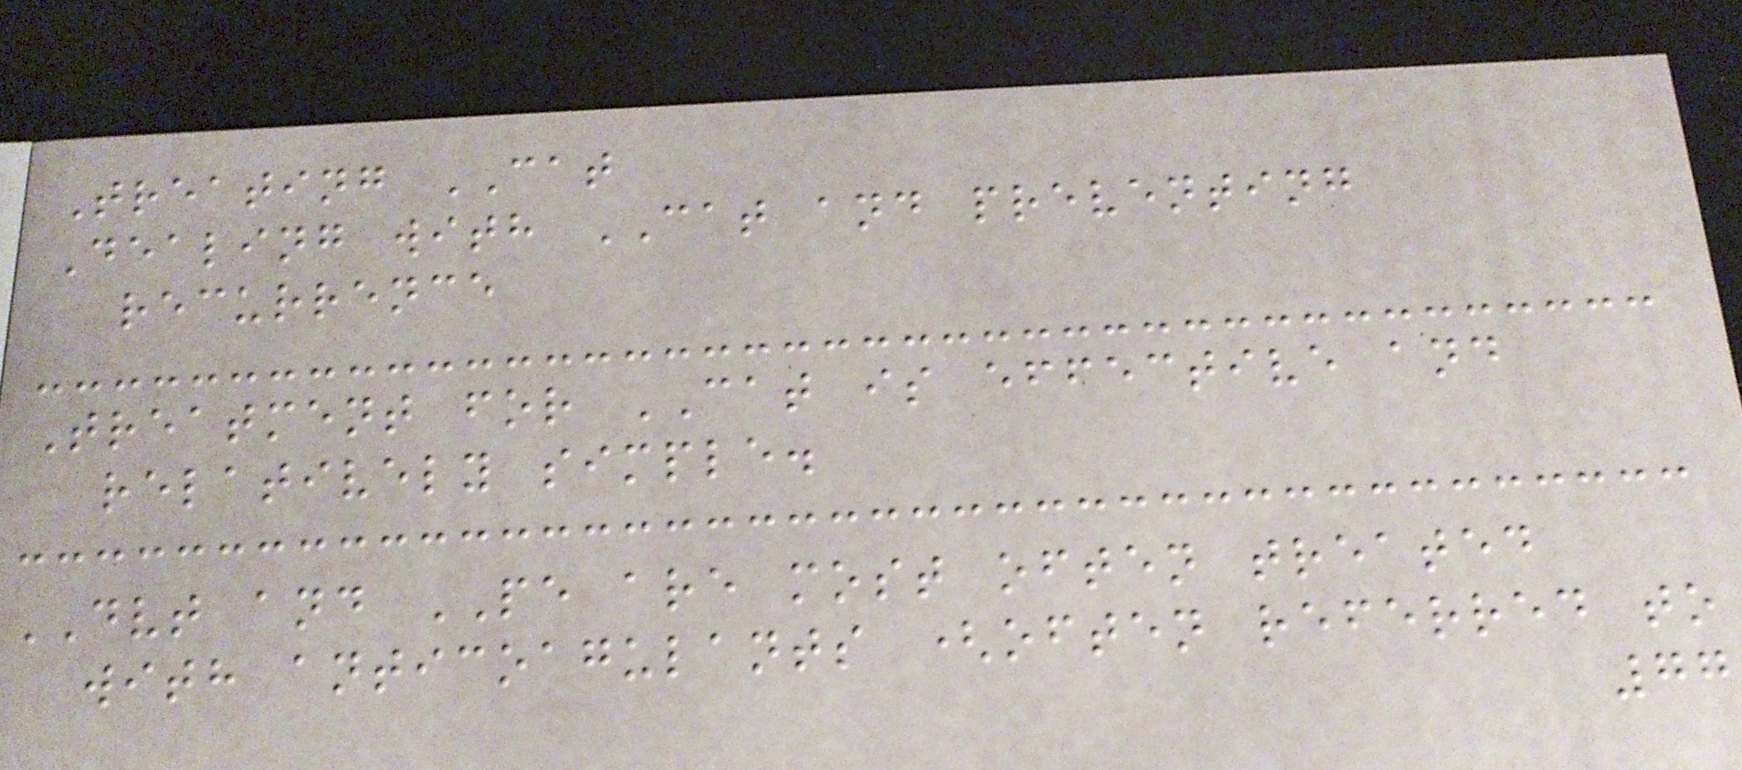Treating CAT
Dealing with CAT and preventing
recurrence
Treatment for CAT is effective and
relatively simple.
DVT and PE are most often treated
with anticoagulants (often referred to
77
